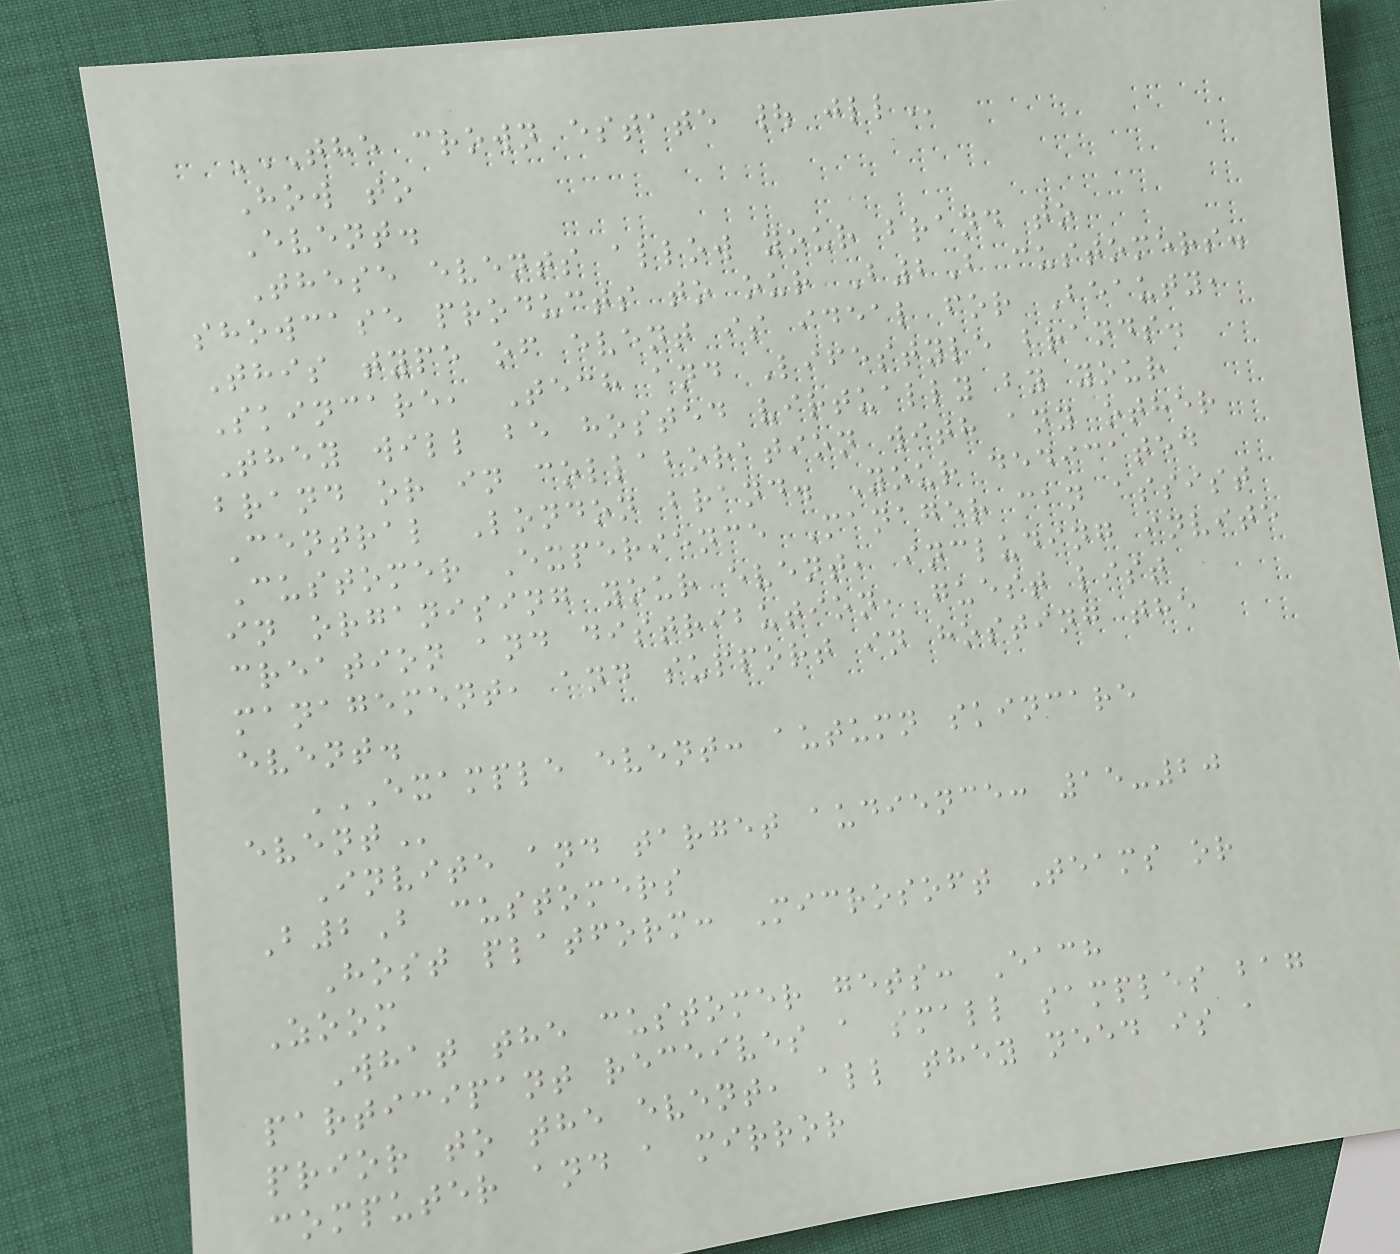THE CROWN ESTATE | JLL
How to
Event.
These events allow your brand to
showcase products to our B2B customers.
This type of event is ideal for Beauty,
Skincare, Tech and Lifestyle brands.
They will be hosted virtually by your
brand or in collaboration with any other
Central London brand. Your dedicated
Customer Experience Manager can assist
in organising your event, including invite
creation and distribution, guest list
management, and support in hosting the
event.
EXAMPLE EVENT: AUTUMN SKINCARE
EVENT
Invite and target audience: 15-20
B2B customers
Host platform: Microsoft Teams or
Zoom
What the customer gets: Each
participant receives a small samples bag
prior to the event, all they need is a
computer and a mirror
